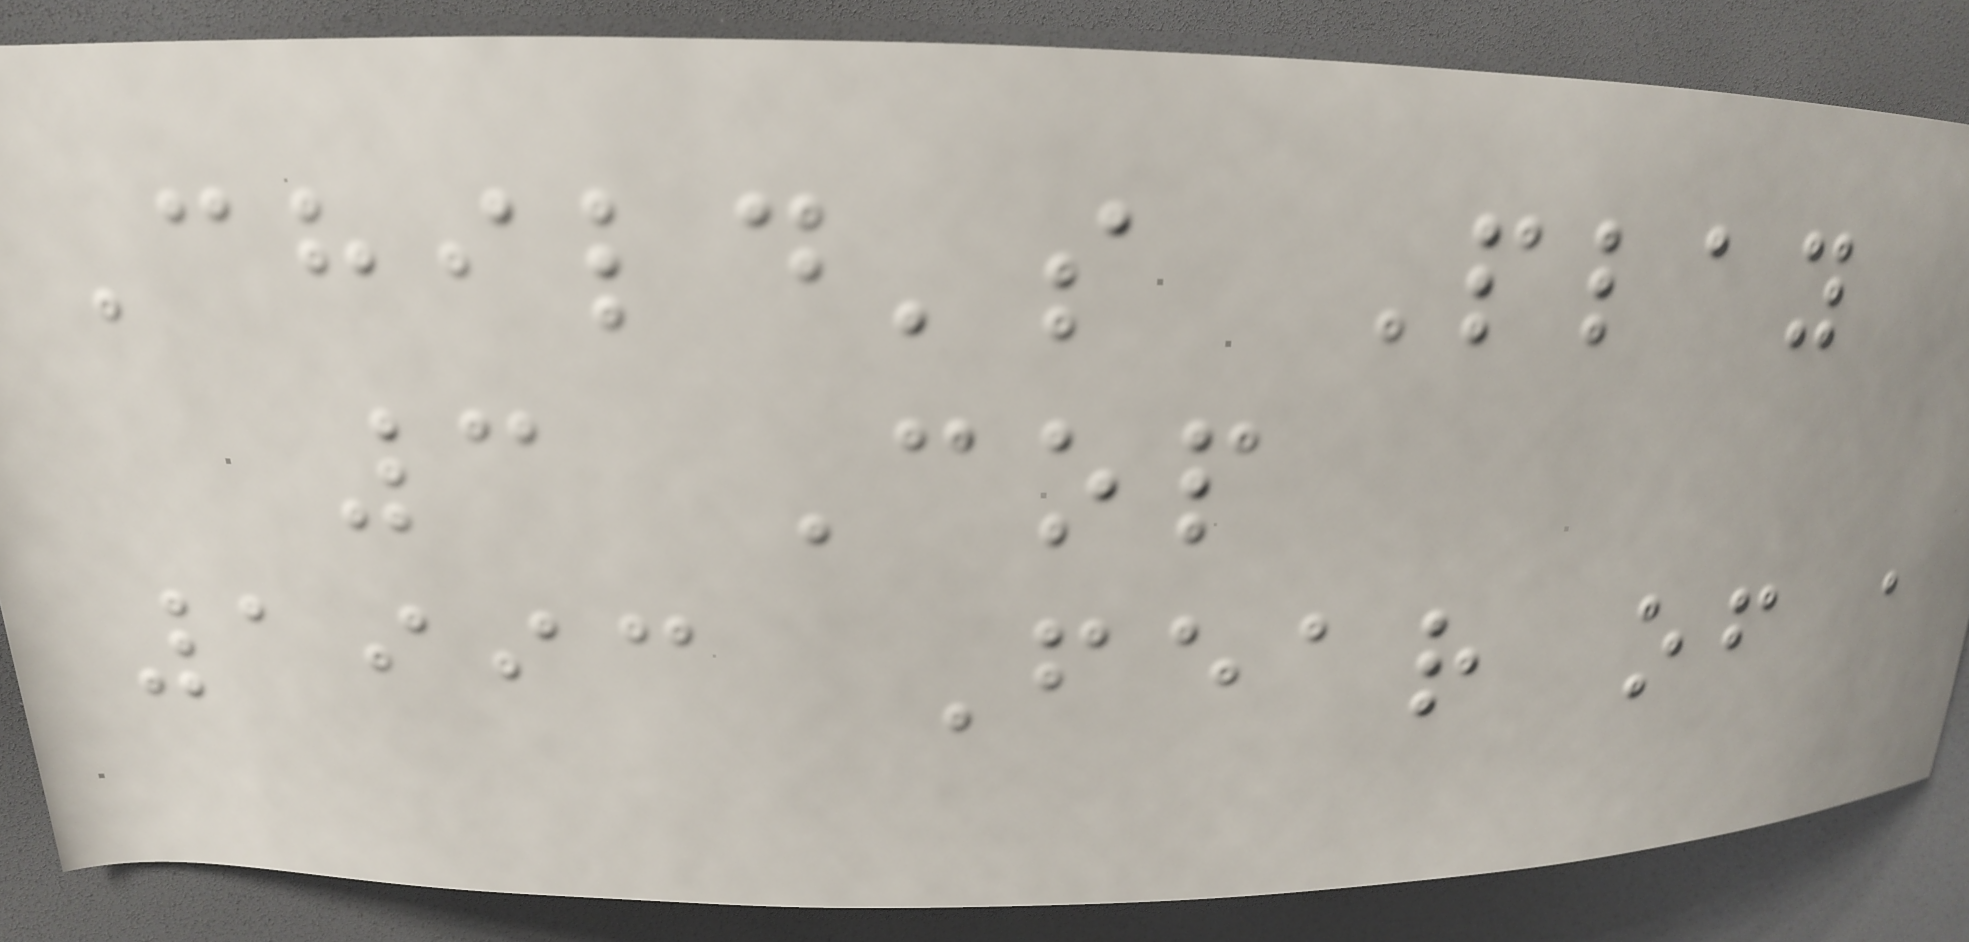Child's Play
3 Cop
1993 Fear of a
